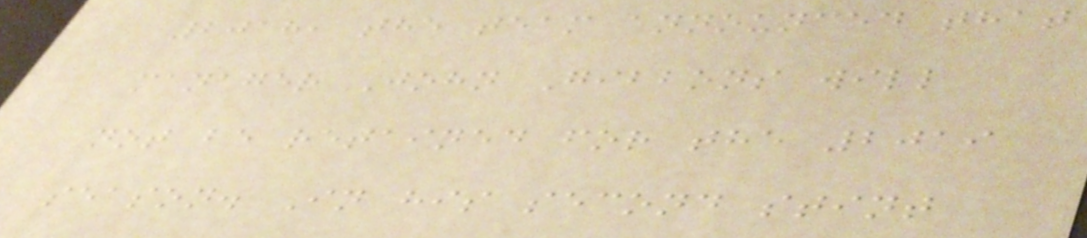2018, the team announced that
manager John Gibbons will
not be retained for the 2019
season. In his second stint
